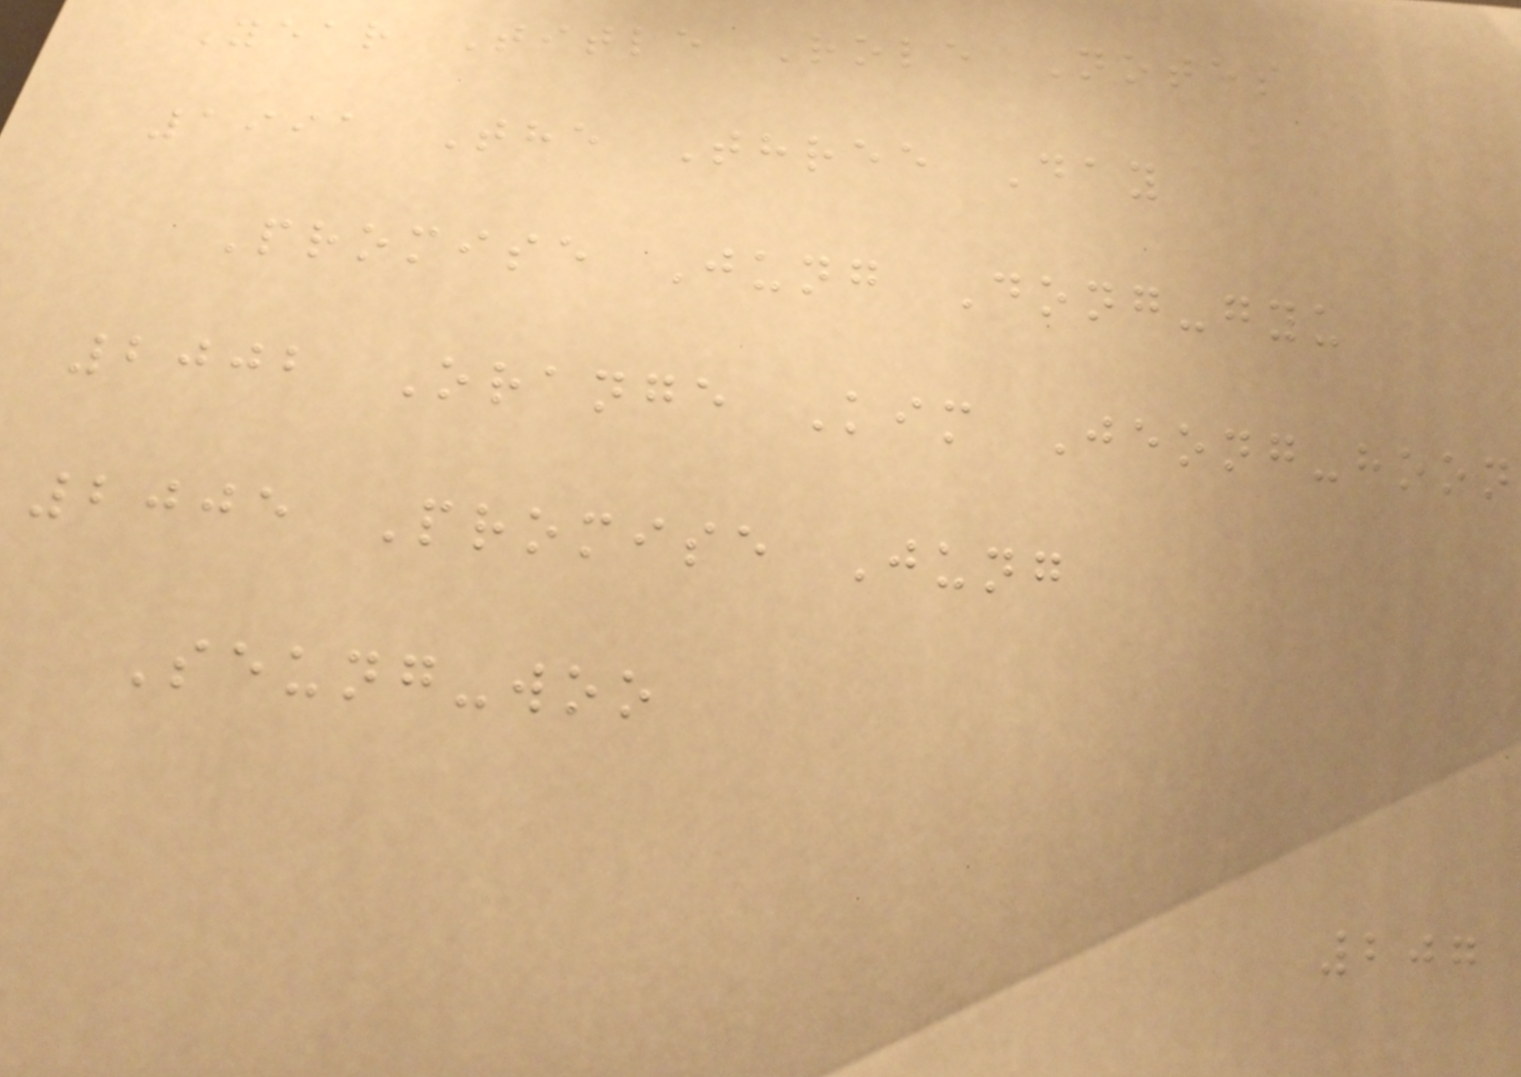Year Title Role Notes
1991 The Three Day
Promise Jung Dong-gyu
2002 Orange Kim Jeong-hoon
2005 Promise Jung
Seung-woo
207
